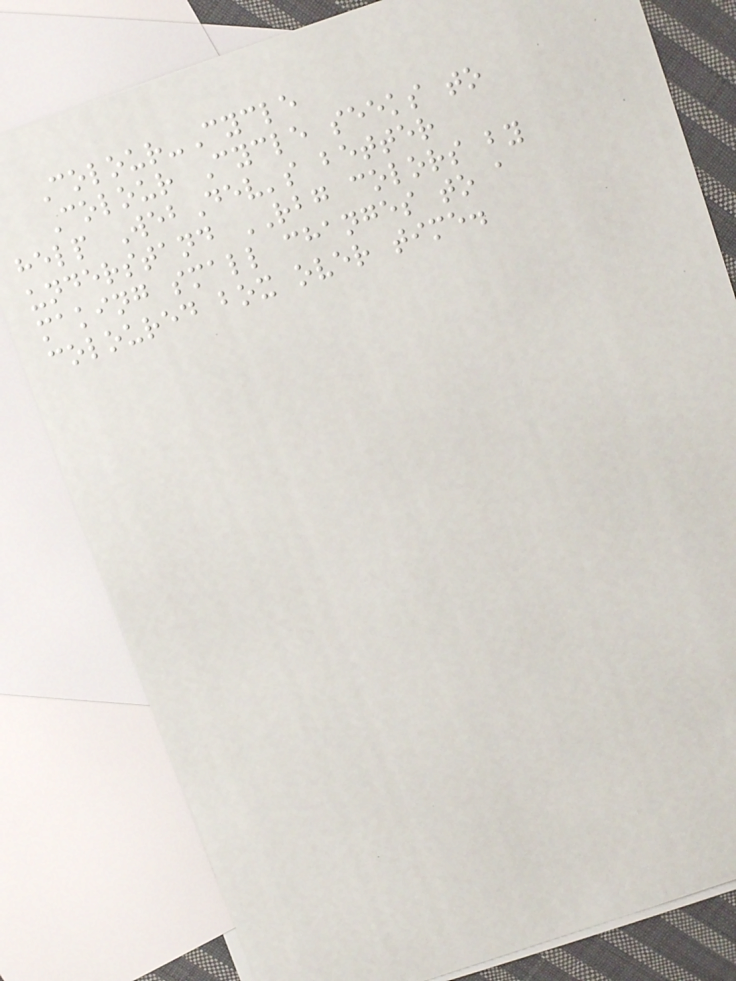Colour-Cycle
Colour Cycle seeks to
help WebDev's better
understand RBG colors by
making small changes to a
coloured box over time.
